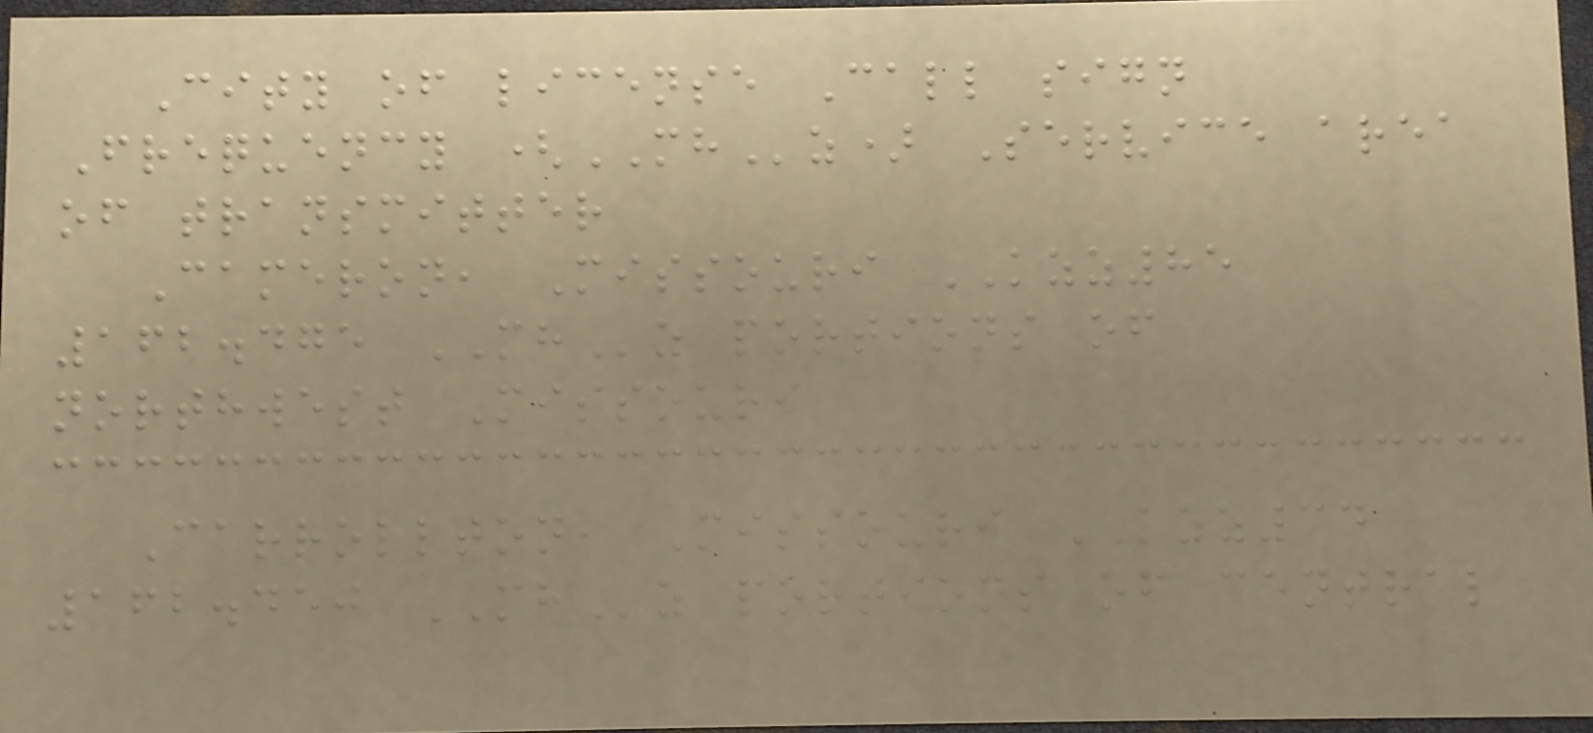City of license Call sign
Frequency (MHz) Service area
of transmitter
Cameron, Missouri KZZ85
162.475 MHz portions of
northwest Missouri
Carrollton, Missouri KZZ34
162.450 MHz portions of central
